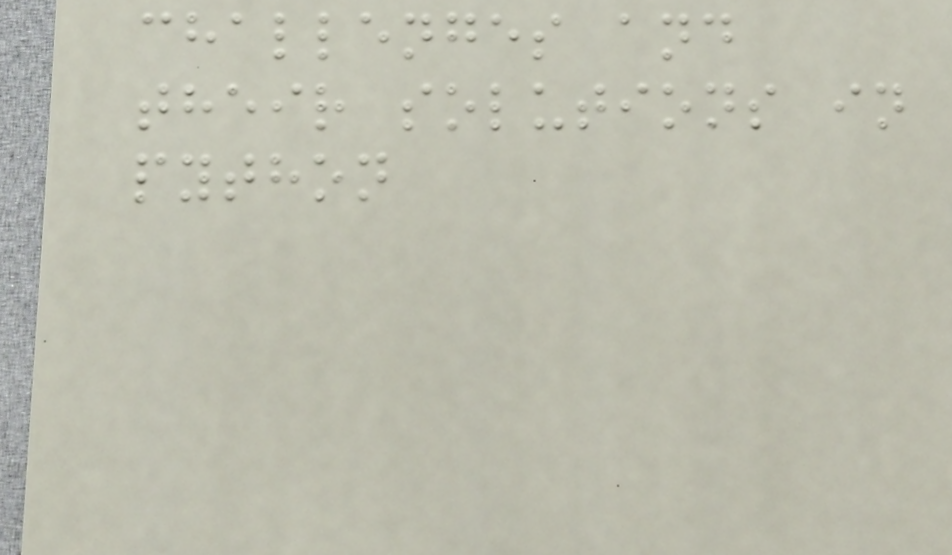challenges and
their solutions in
python
